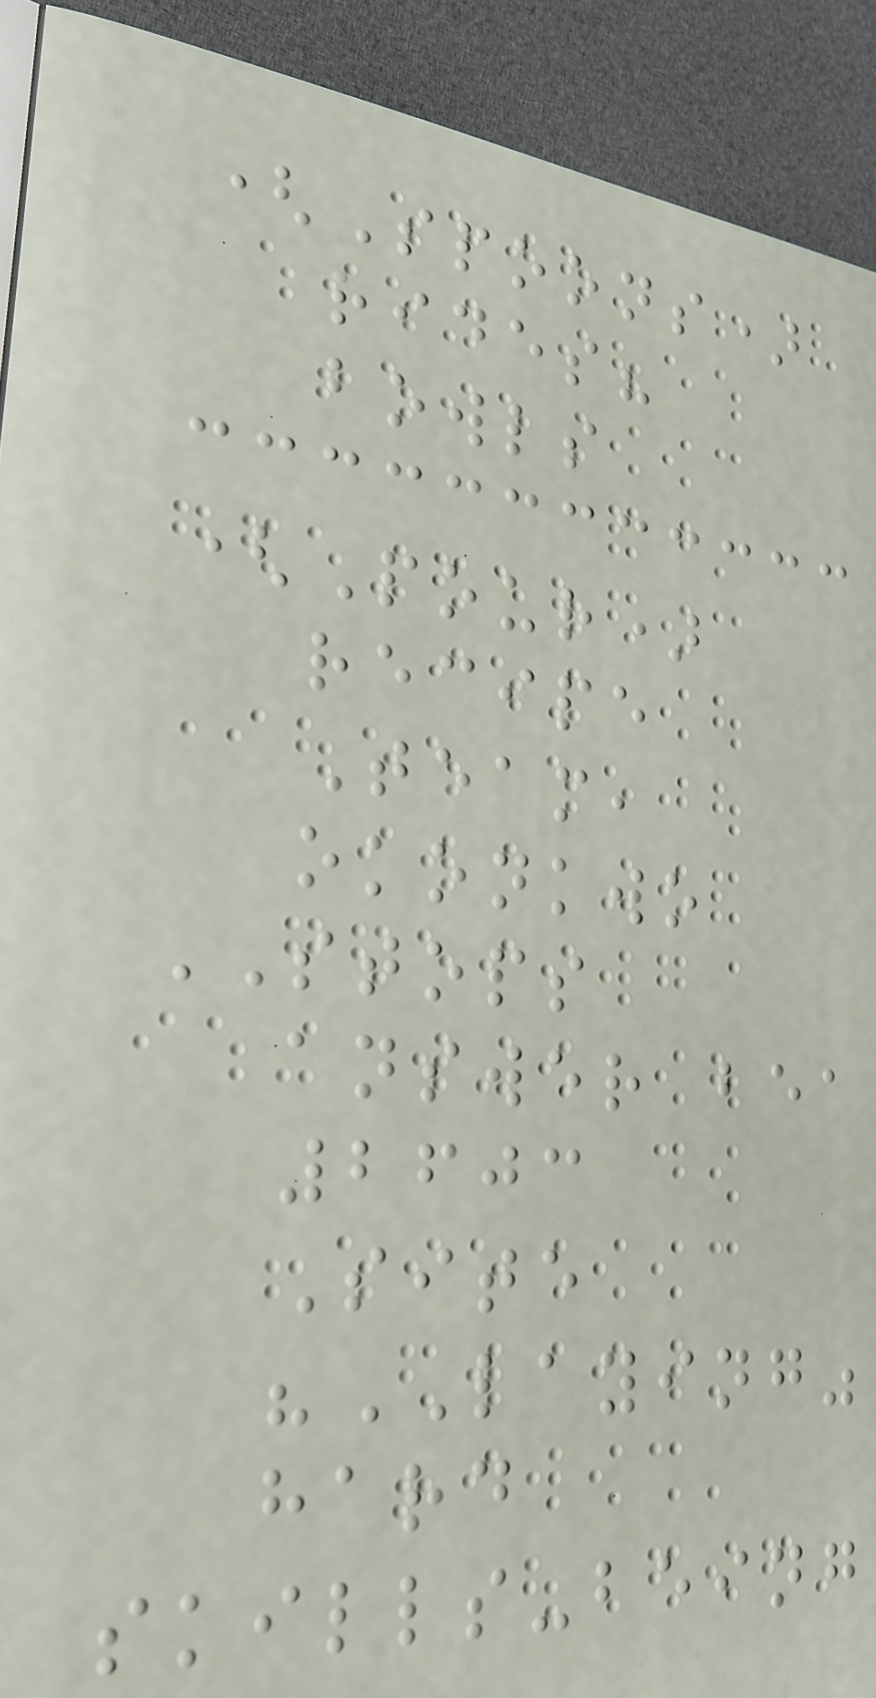(Spoons)
rides?
bowls
(Pour)
recipe
Team,
okonkwo
STOPS
answer bea
2603
Site
"LAYING"
hard
skills-being
